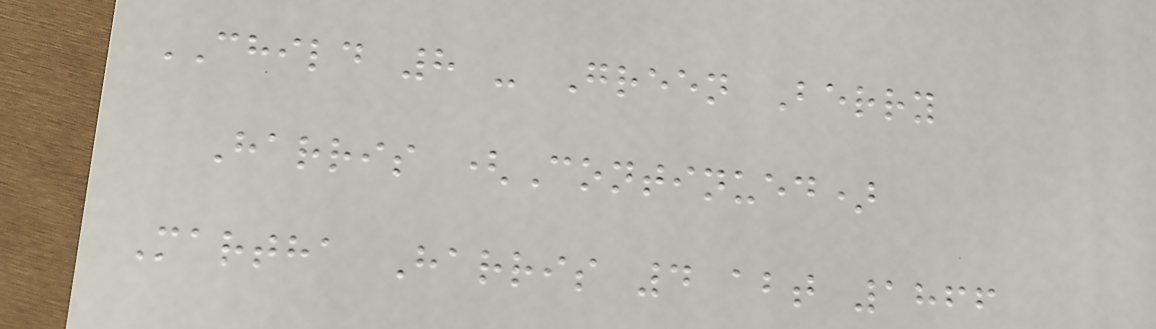CHILD 8 - Green Berry
Harris (Continued)
Martha Harris 4 abt 1866
